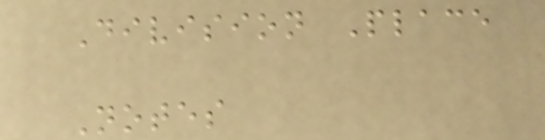Division Place
Notes
